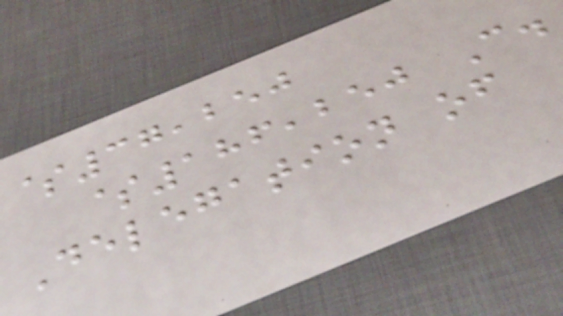$37,250
$186,250 C.
Delegation of
